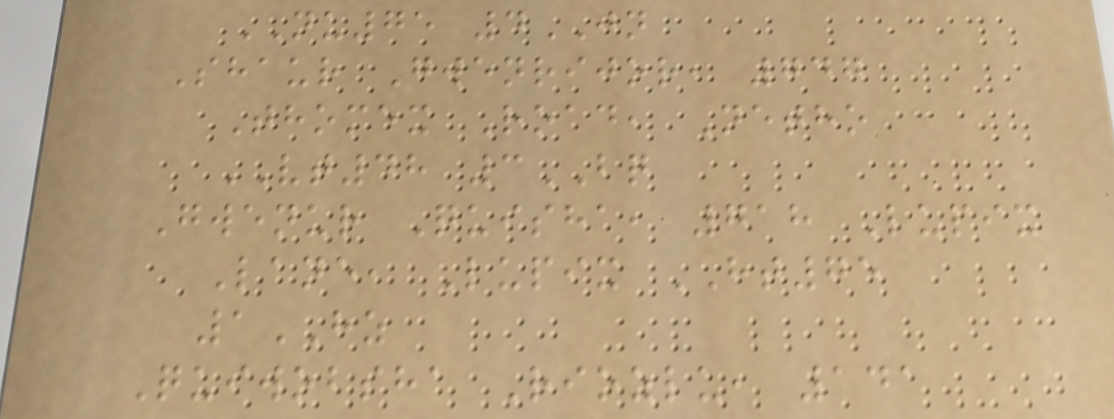NU75 4JN
Shaur Gwenrijor, 747
Thomex Road, Netho
VT48 3BQ
Gwenur Quisha, 718 Lupix
Lane, Lupix HT75
1HZ
Quiwobsha Riozlu, 141
